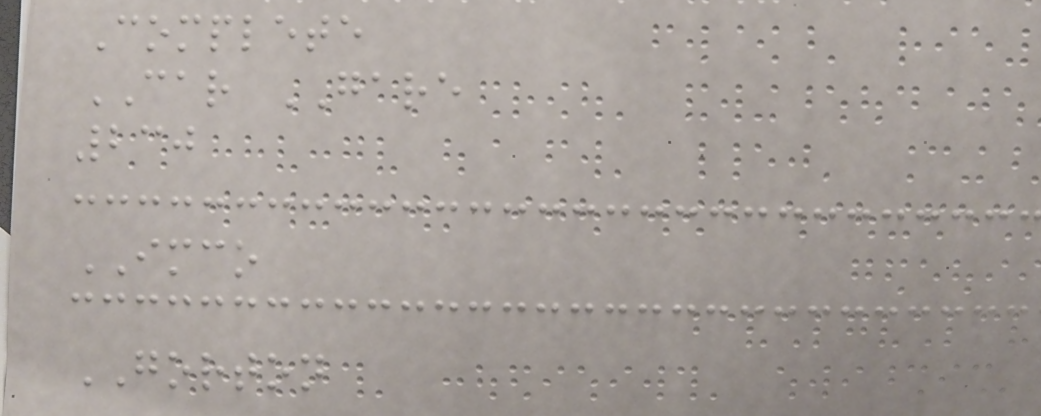Complete
CAR GARE
230
IMCO
GORTON
